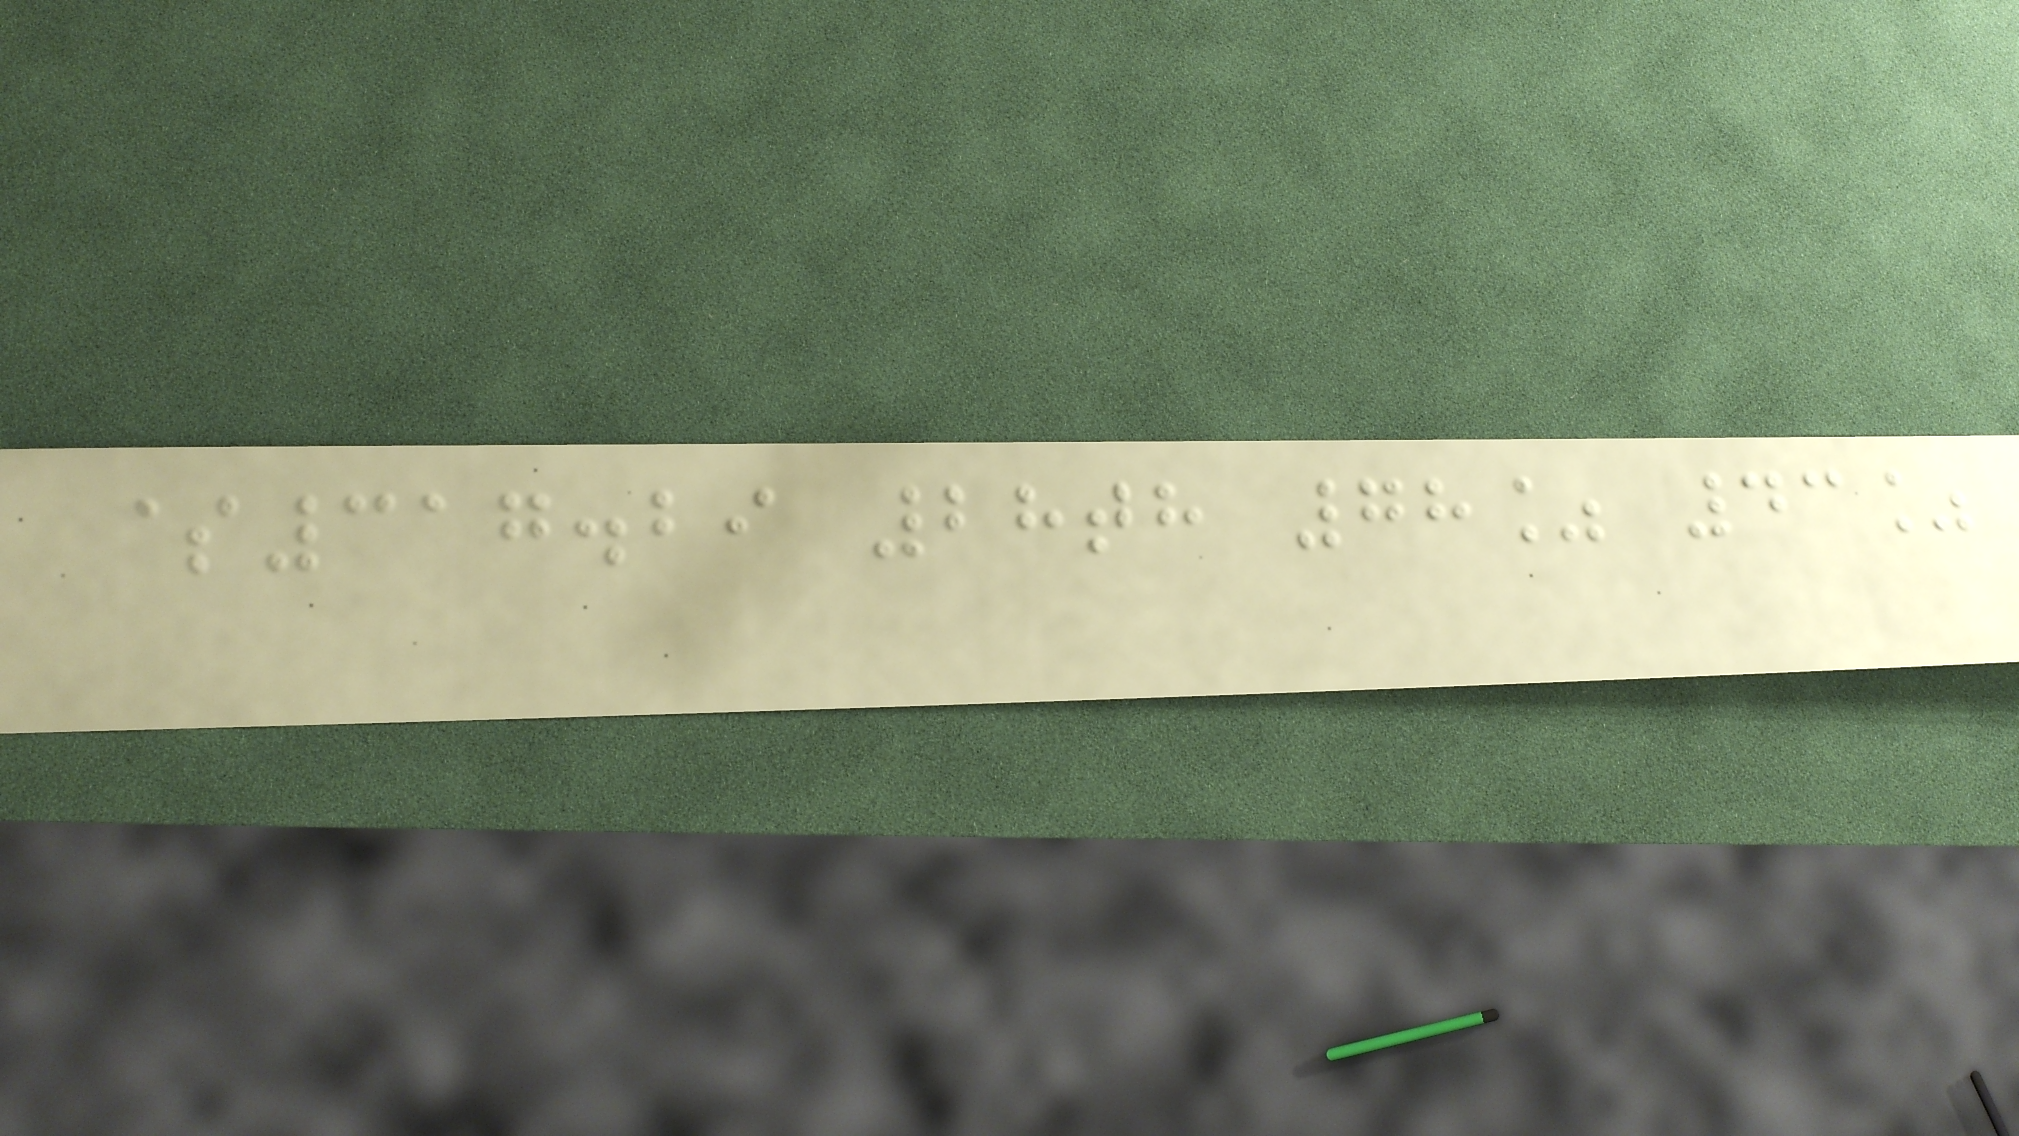$317.29 28th 78% 43%
